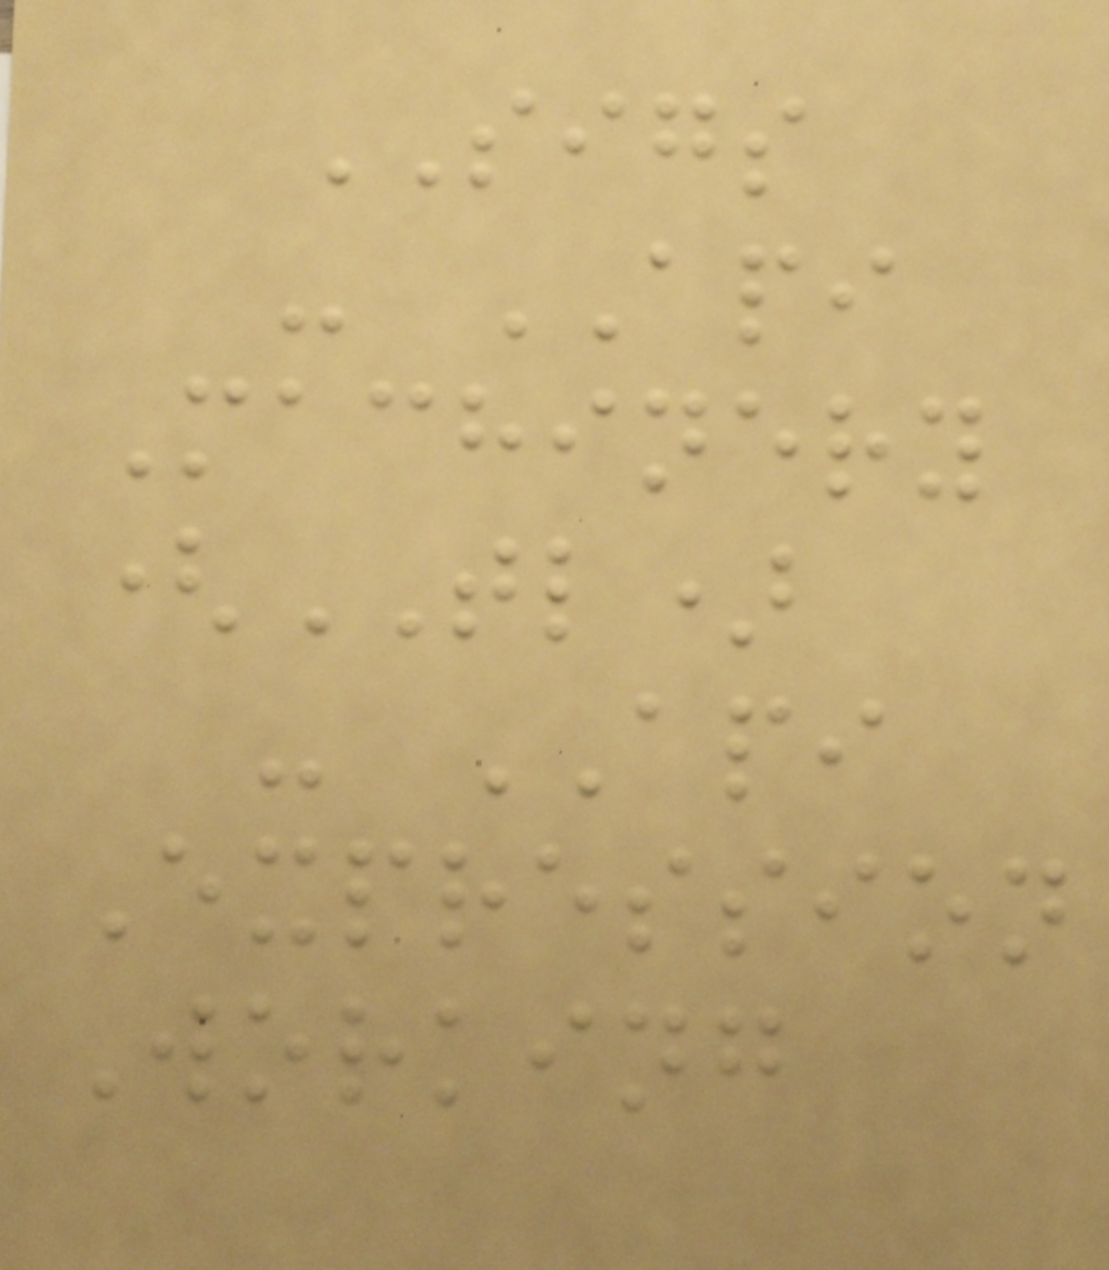SIGS
- API
Machinery
(TL)
- API
Expression
Working
